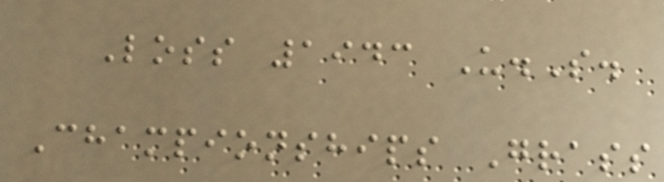Loss 1943 U.S.
Championships Grass
